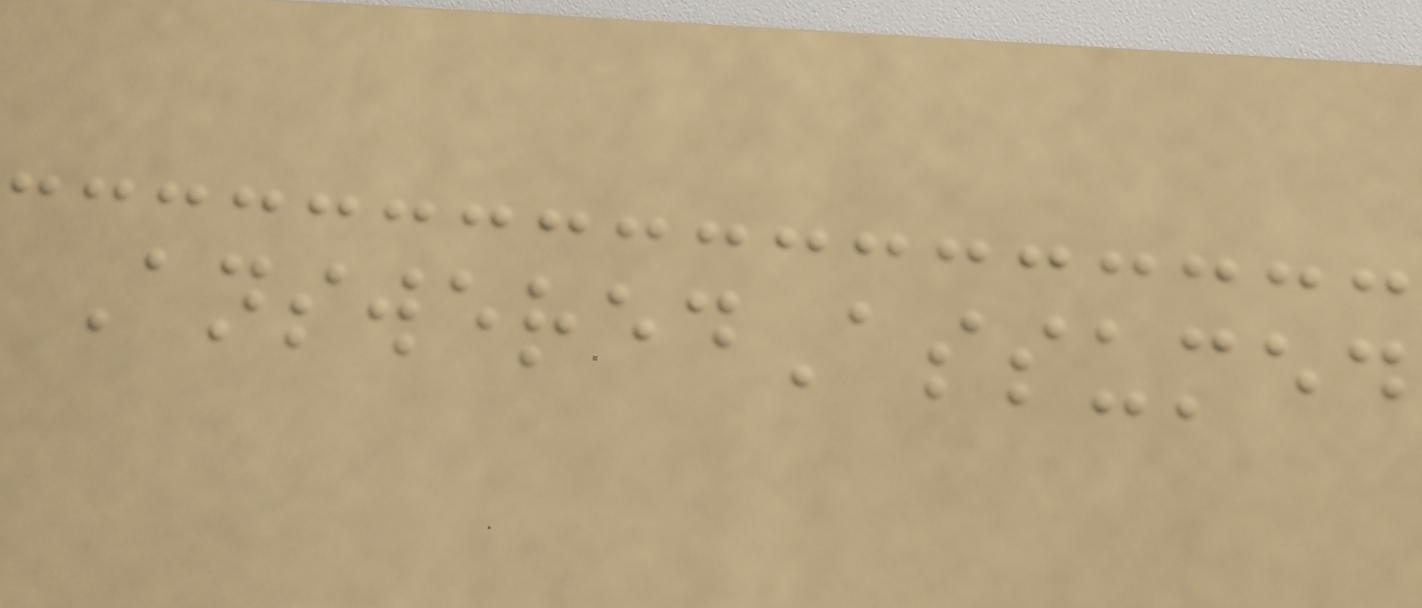AnsweredAssumed
